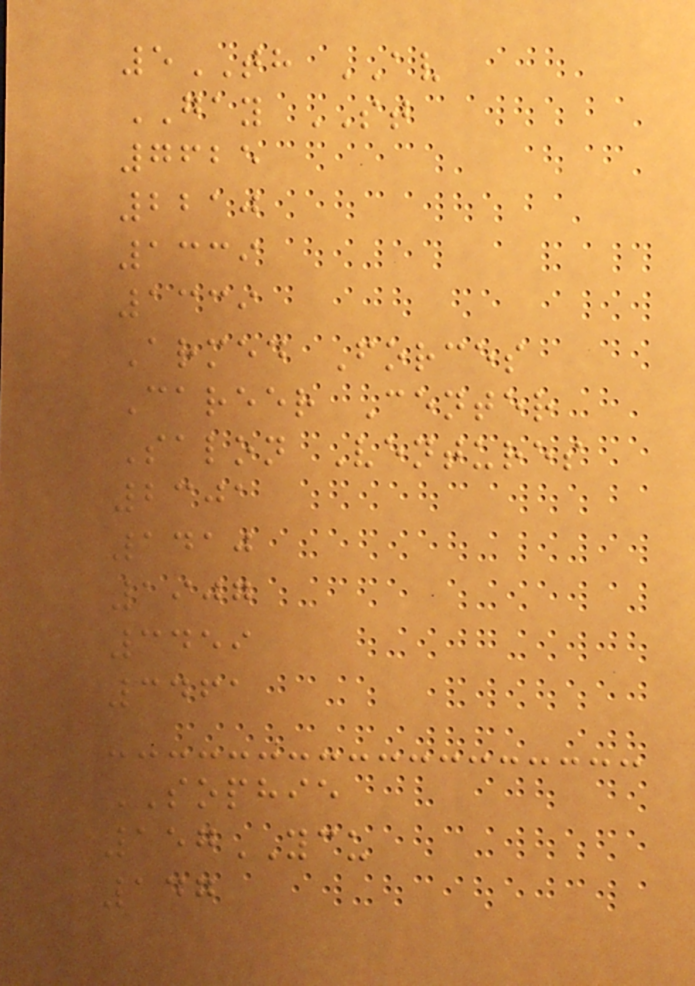5TH AV
GAY ST
7625
2210
1339
1339
Armed Forces
Career Center
Salon Ventures
2301
1410
1907
3459
3461
SOPHIE
157YCU
147
